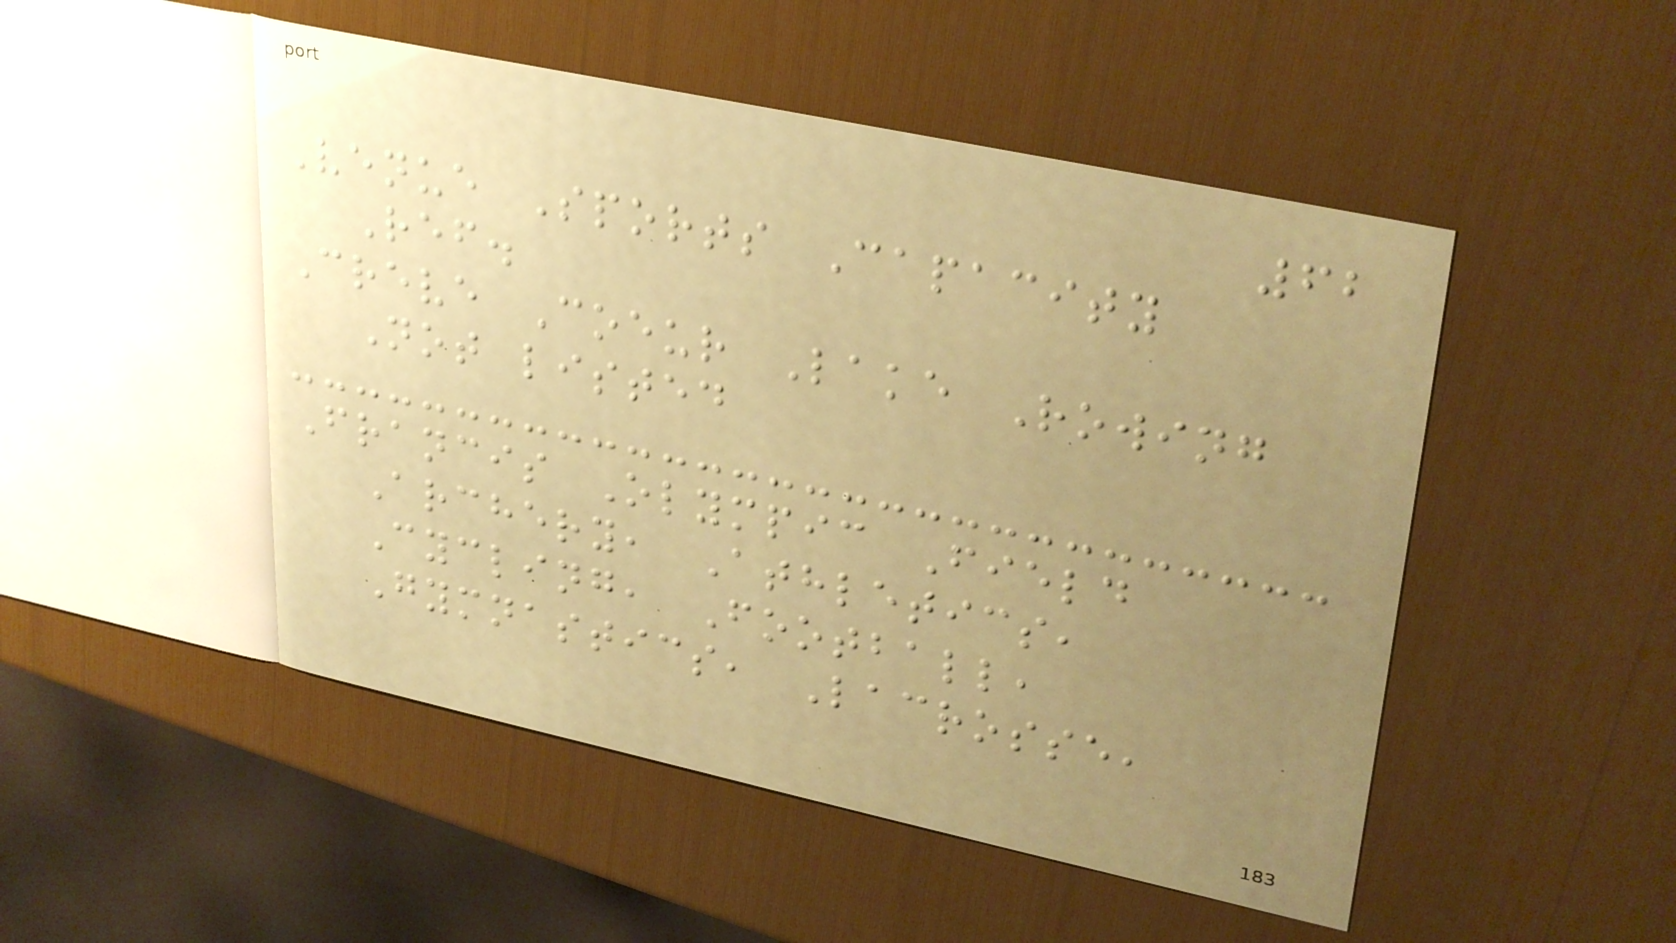62
Venue Sports Capacity
Ref.
Creve Coeur Lake Rowing
Not listed
Francis Olympic Field
Archery, Athletics,
Cycling, Football,
Gymnastics, Lacrosse,
